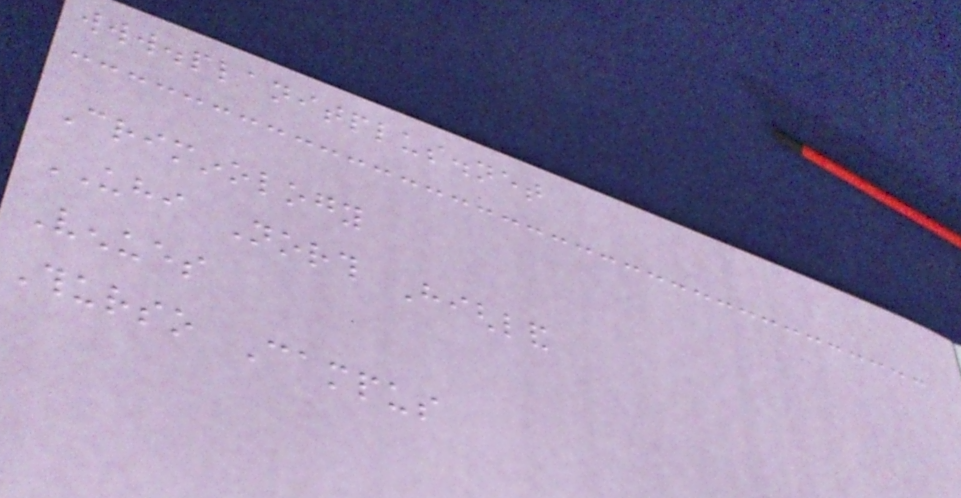www.planitplus.net
Criminology
UHI North Highland
Venues
Thurso Campus
